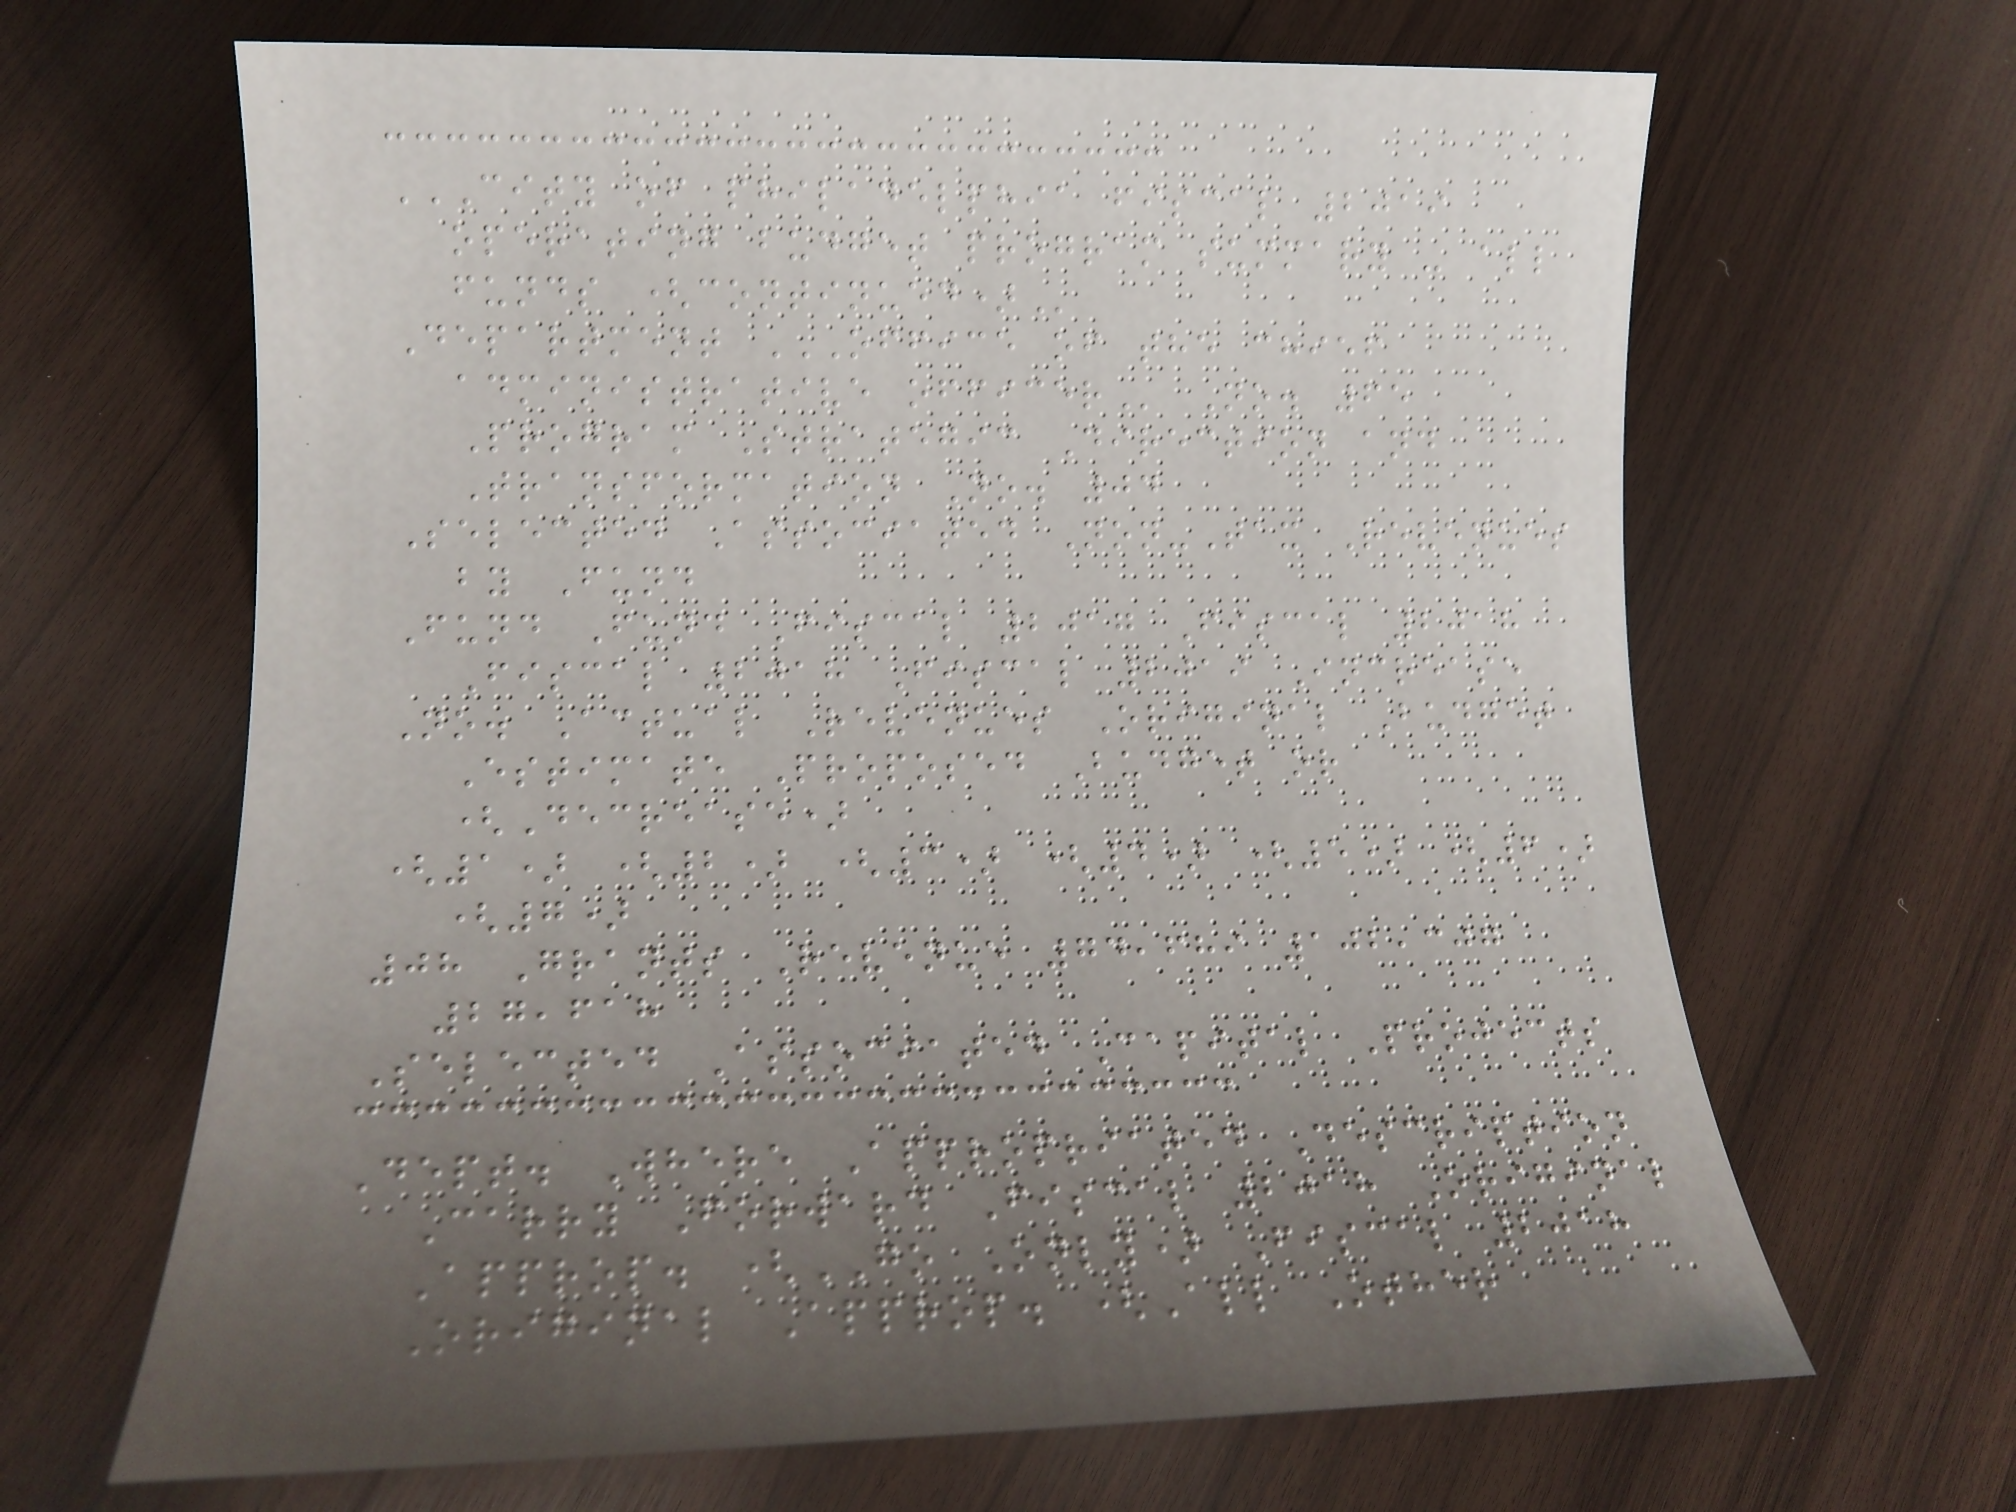CITY OF PHILADELPHIA FISCAL 2019
OPERATING BUDGET PROGRAM SUMMARY - ALL
FUNDS (CONTINUED)
Department OFFICE OF THE CHIEF
ADMINISTRATIVE OFFICER No. 65
Program Strategic Direction and
Transformation No. 04
Selected Associated Non-Tax Revenues
by Fund
Fund Fund Fiscal 2017 Fiscal 2018
Fiscal 2018 Fiscal 2019 Increase
No. Actual Revenues Original Budget
Estimate Proposed Budget or
(Decrease)
(1) (2) (3) (4) (5) (6)
(7)
08 Grants Revenue 74,689 102,307
27,618
Selected Associated Capital Projects
Dept. Where Appropriated Description
Carry Forward Fiscal 2018 Original
Approp. (GO Only) Fiscal 2018
Original Approp. (All Other
